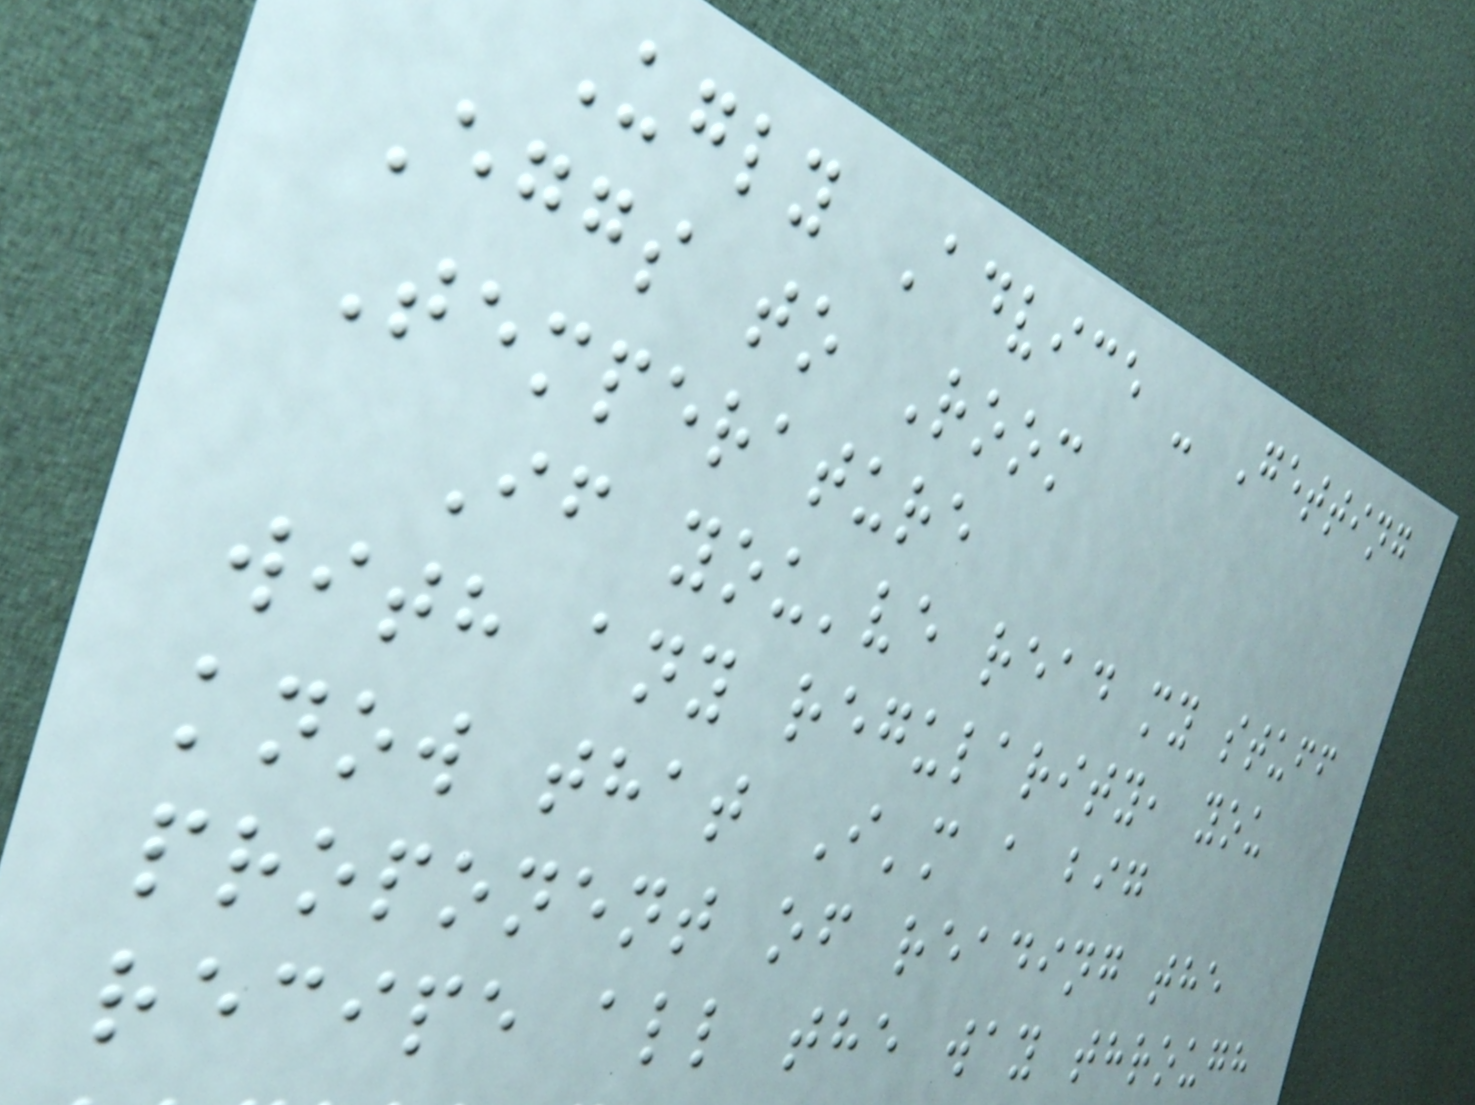Ugly Advice - Getting
Eggs to Room
Temperature
If you've read my stuff
with any regularity, you
know that I'm a big
proponent of reading the
recipe all the way through
